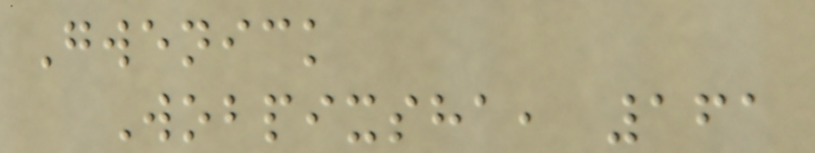Gwenick
Wobpixsha, 161
